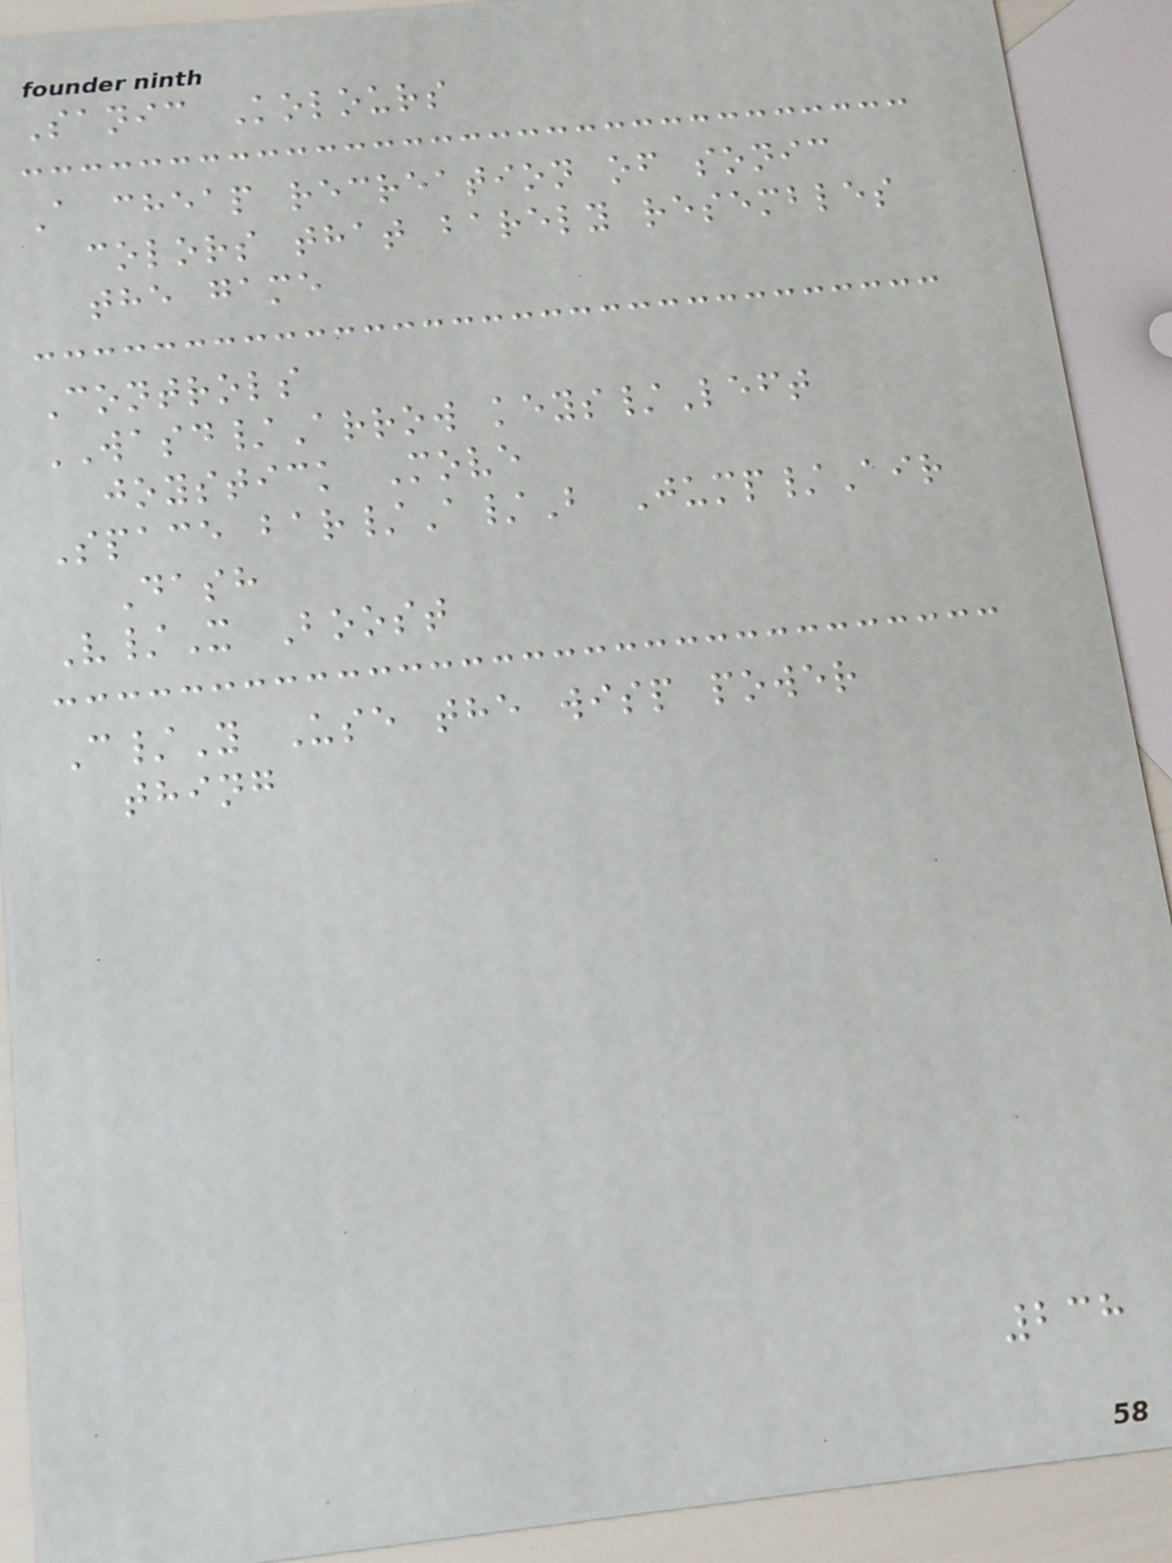Sanic Kolours
A cheap recreation of sonic
colors that barely resembles
the game
Controls
WASD/Arrow keys/Left
joystick Move
Space bar/A/B Jump/Air
Dash
V/X Boost
C/Y Use the wisp power
thing
238
